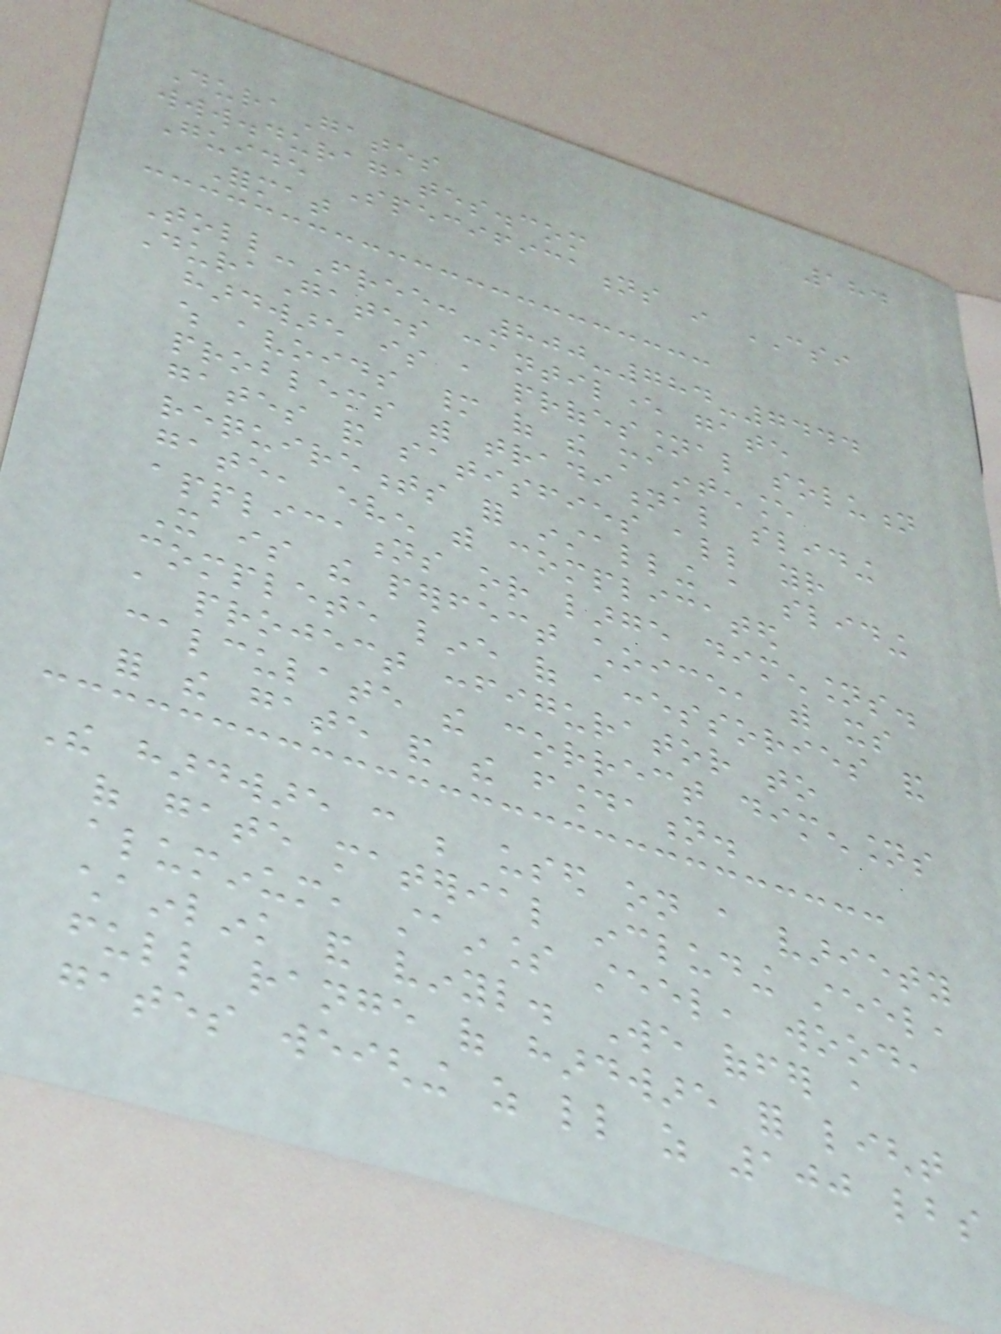184
DuraGates
www.duragates.com
Guide Specifications in CSI
Format
Toll-Free: 800-784-7444
DuraGates cantilever gate
hardware is a professional solution
which avoids many of the maintenance
problems with traditional sliding
gates and satisfies all your
requirements for installing a sliding
gate, even with complicated
applications or large dimensions.
It is the perfect choice, with its
complete line of accessories and
a project configurator to
calculate the correct dimensions
for the gate and the foundation.
The hardware can be used on a variety
of gate material including steel,
aluminum, stainless steel, wood,
chainlink and vinyl. We offer a
full range of hardware for light
gates weighing as little as 100 lbs
